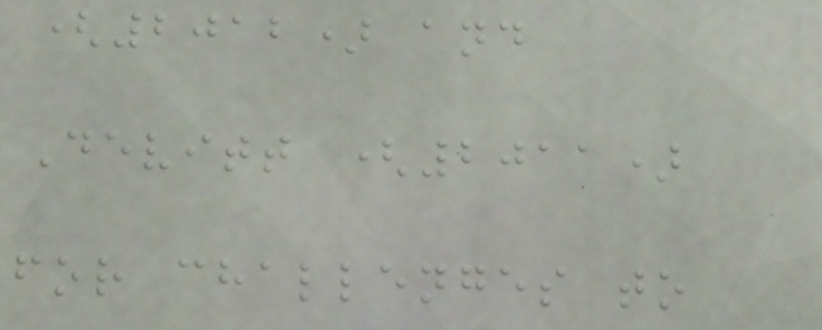(2012) and
Devitt (2011)
for challenges to
